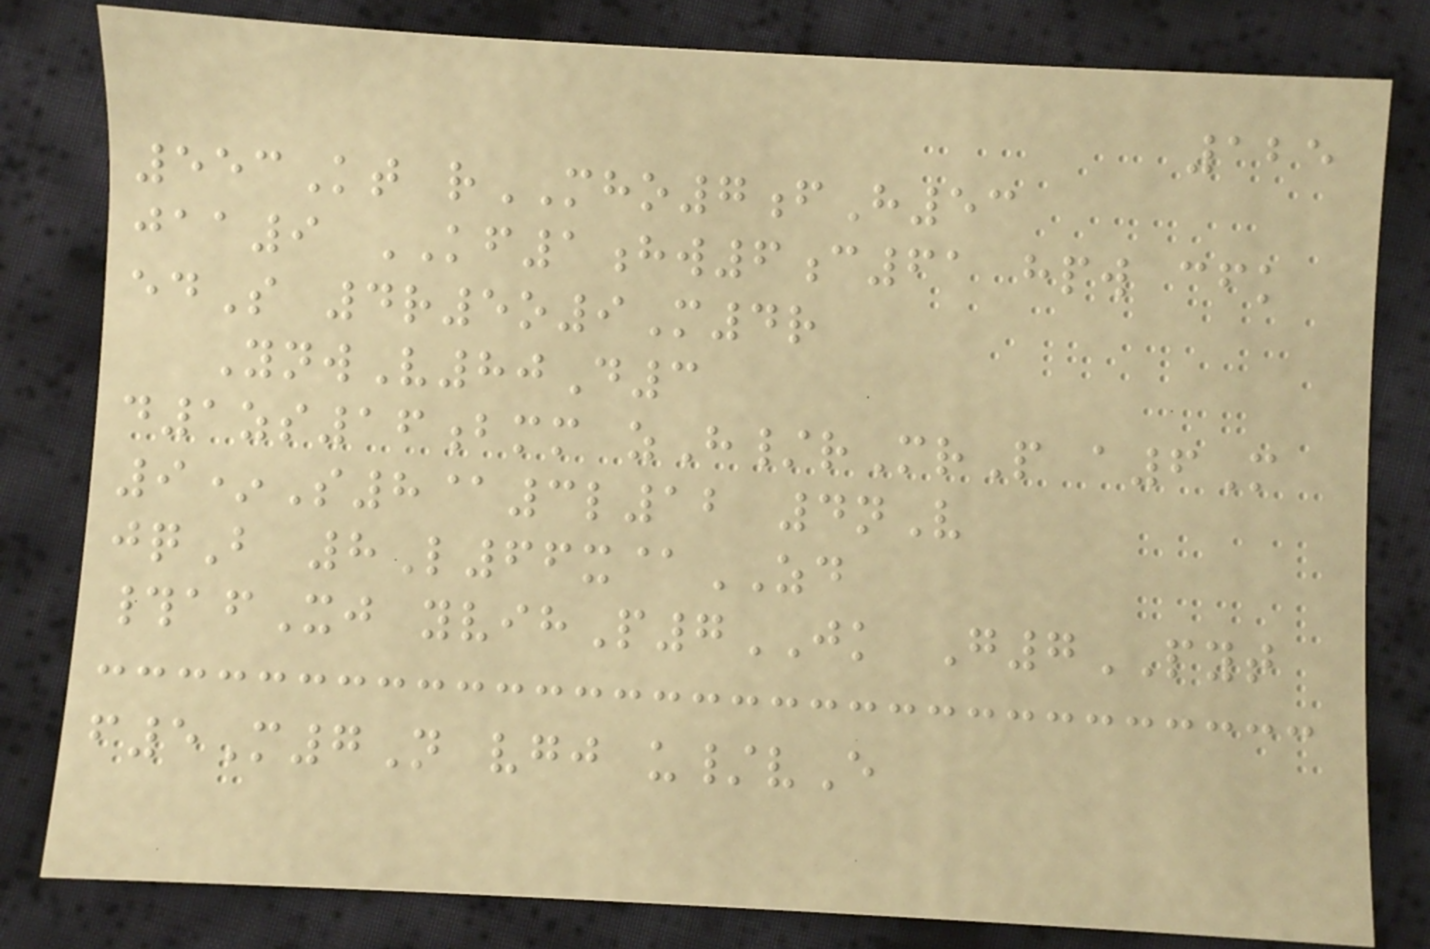125
553Kt rMHO7fH53
jaa9 KF1hw6c61 hpw cfk
edS 4r5o9M4r
YnwV80D3
d1zs16bmm zH/rMrP a6M
9*S8@3l12 4nV
jqB 8L66x@ZD
#afXj yvihP7JK G7PYT
f5M7N vgj u/vE
